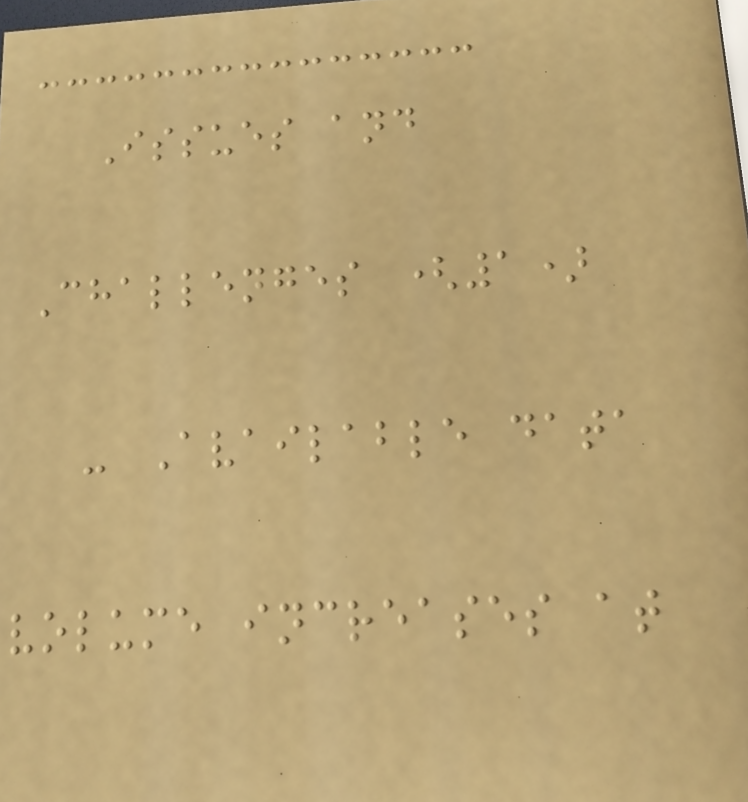Issues and
Challenges (1)
- Available data
volume increases at
